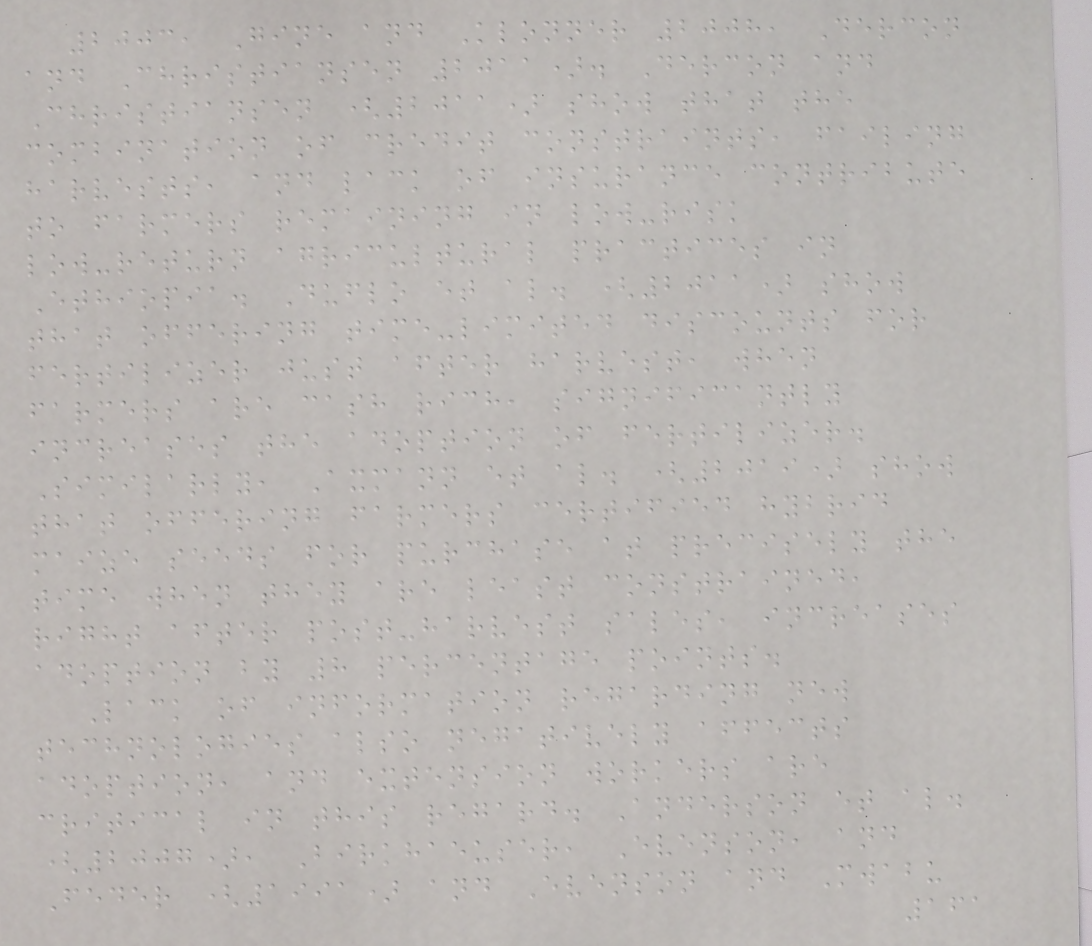2003, Gine and Klonner 2008, Dercon
and Christiansen 2011). Dercon and
Christiansen (2011) show that the
combination of credit constraints, failing
harvests, and lack of insurance contribute
to farmers remaining in low-risk
low-return agricultural practices in
Ethiopia. Duflo et al. (2011) show
that offering time-limited discounts for
fertilizer just after harvest, when
farmers are cash rich, significantly
increases the adoption of fertilizer.
Similarly, Axmann et al. (2019) show
that offering farmers certified hybrid
maize seeds for purchase at precisely the
time when they are least constrained,
right after post-harvest sales, increases
adoption by 8 percentage points.
Lack of information regarding new
technologies also negatively affects
adoption, and extension workers are
critical in this regard. Anderson et al.
(2007), Birkhaeuser, Evenson, and
Feder (1991) and Evenson and Mwabu
161
